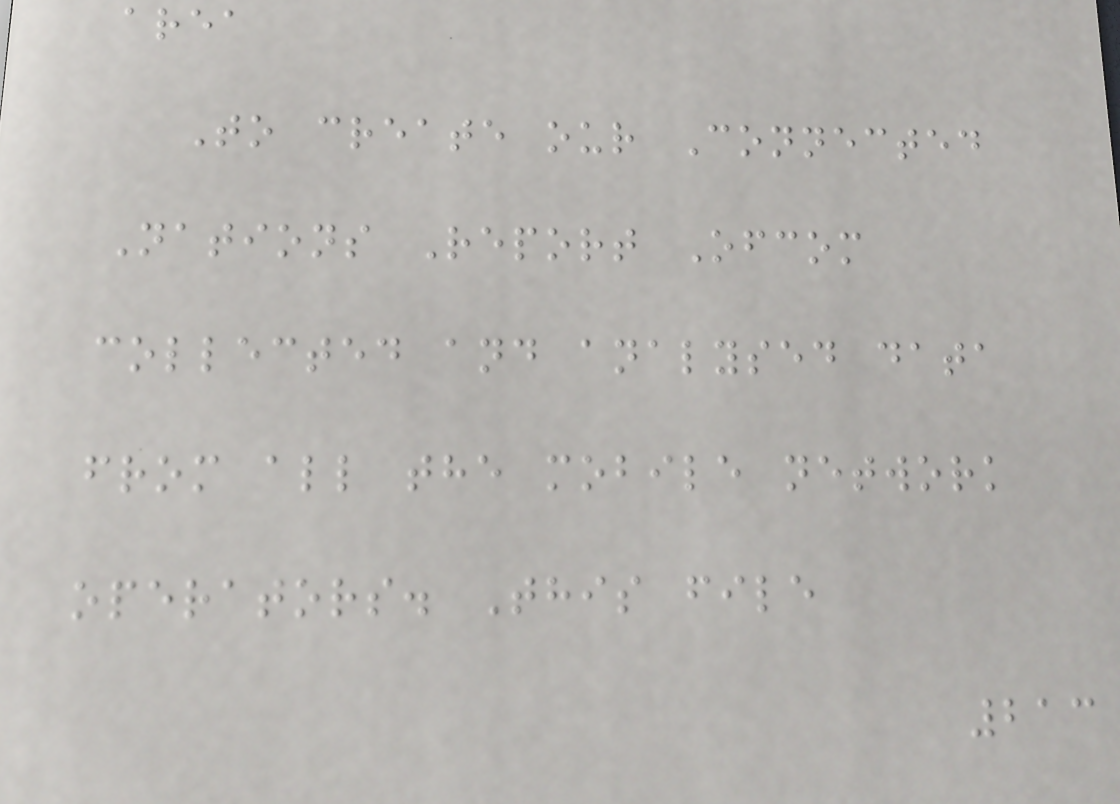area
To create our Connected
Nations Report Ofcom
collected and analysed data
from all the mobile network
operators. This file
213
